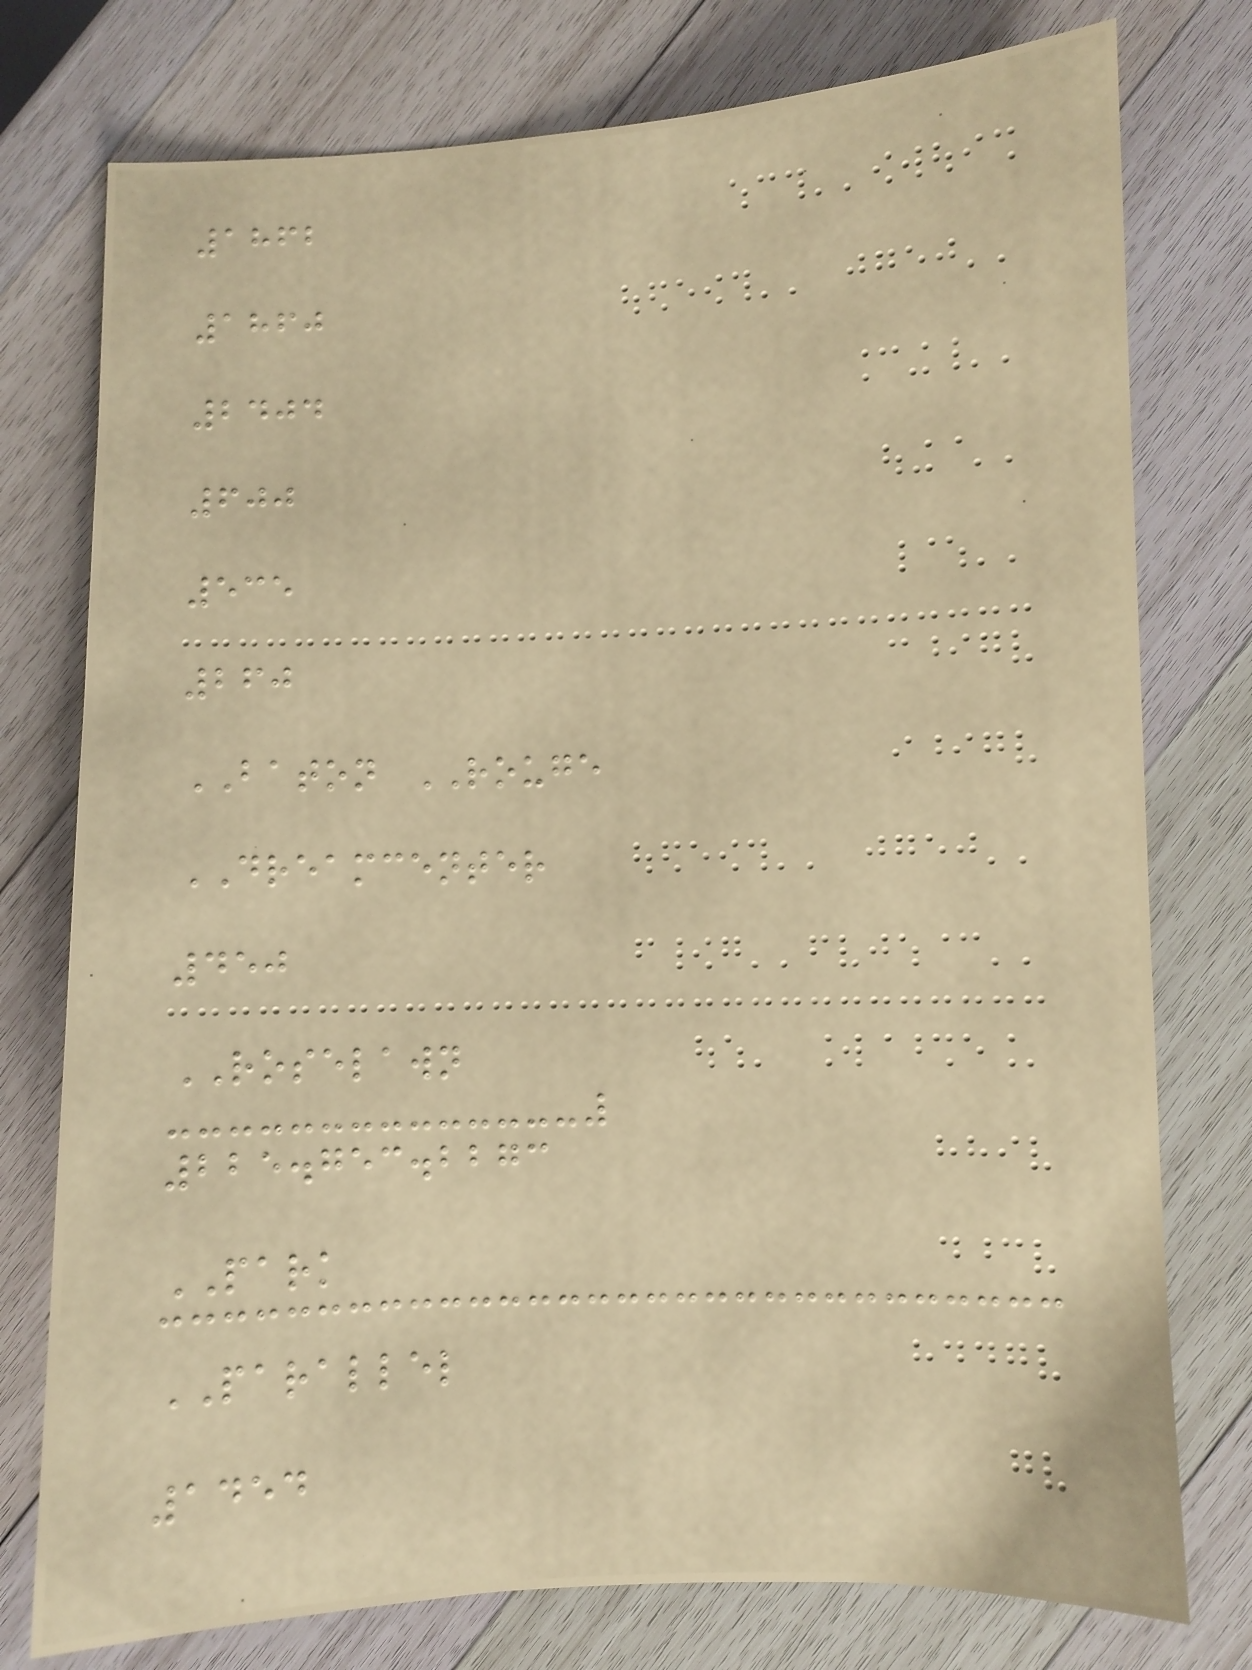1862
1860
2404
600
535
260
BATON ROUGE
DREAMCENTER
450
ROSELAWN
225.753.2273
PARK
PARALLEL
1454
